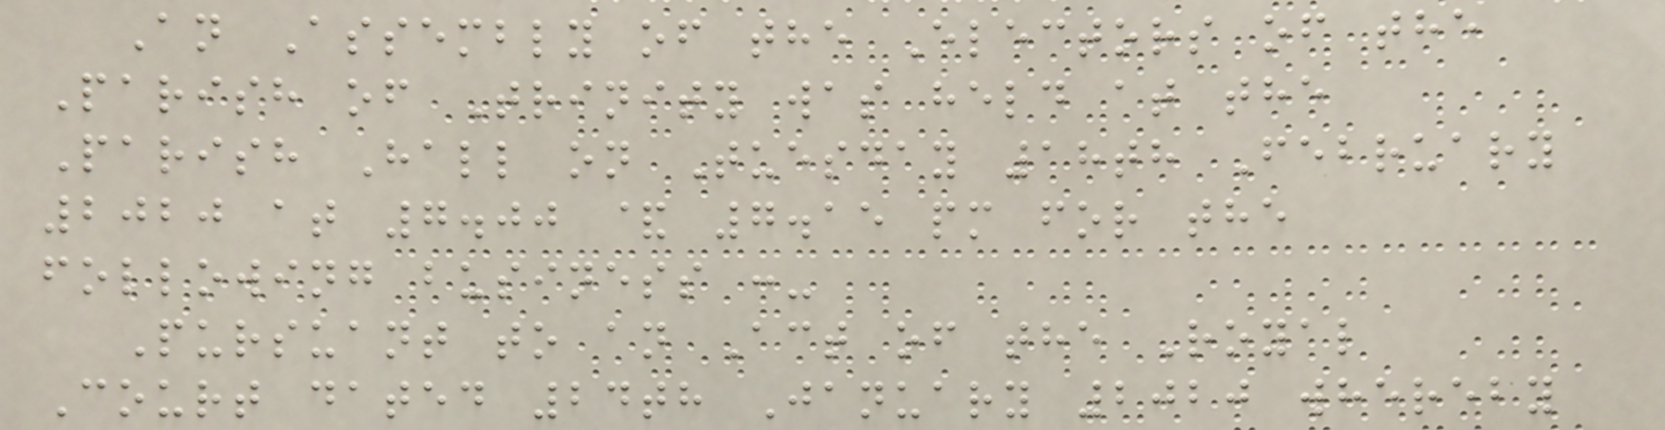An Assembly of the Electors of the
Parish of Trinity was held at the
Parish Hall on Tuesday 18th February
2020 at 7.00 & 7.15 pm for the
following business :-
Pursuant to an Act of the Royal
Court dated 24th January 2020 whereby
